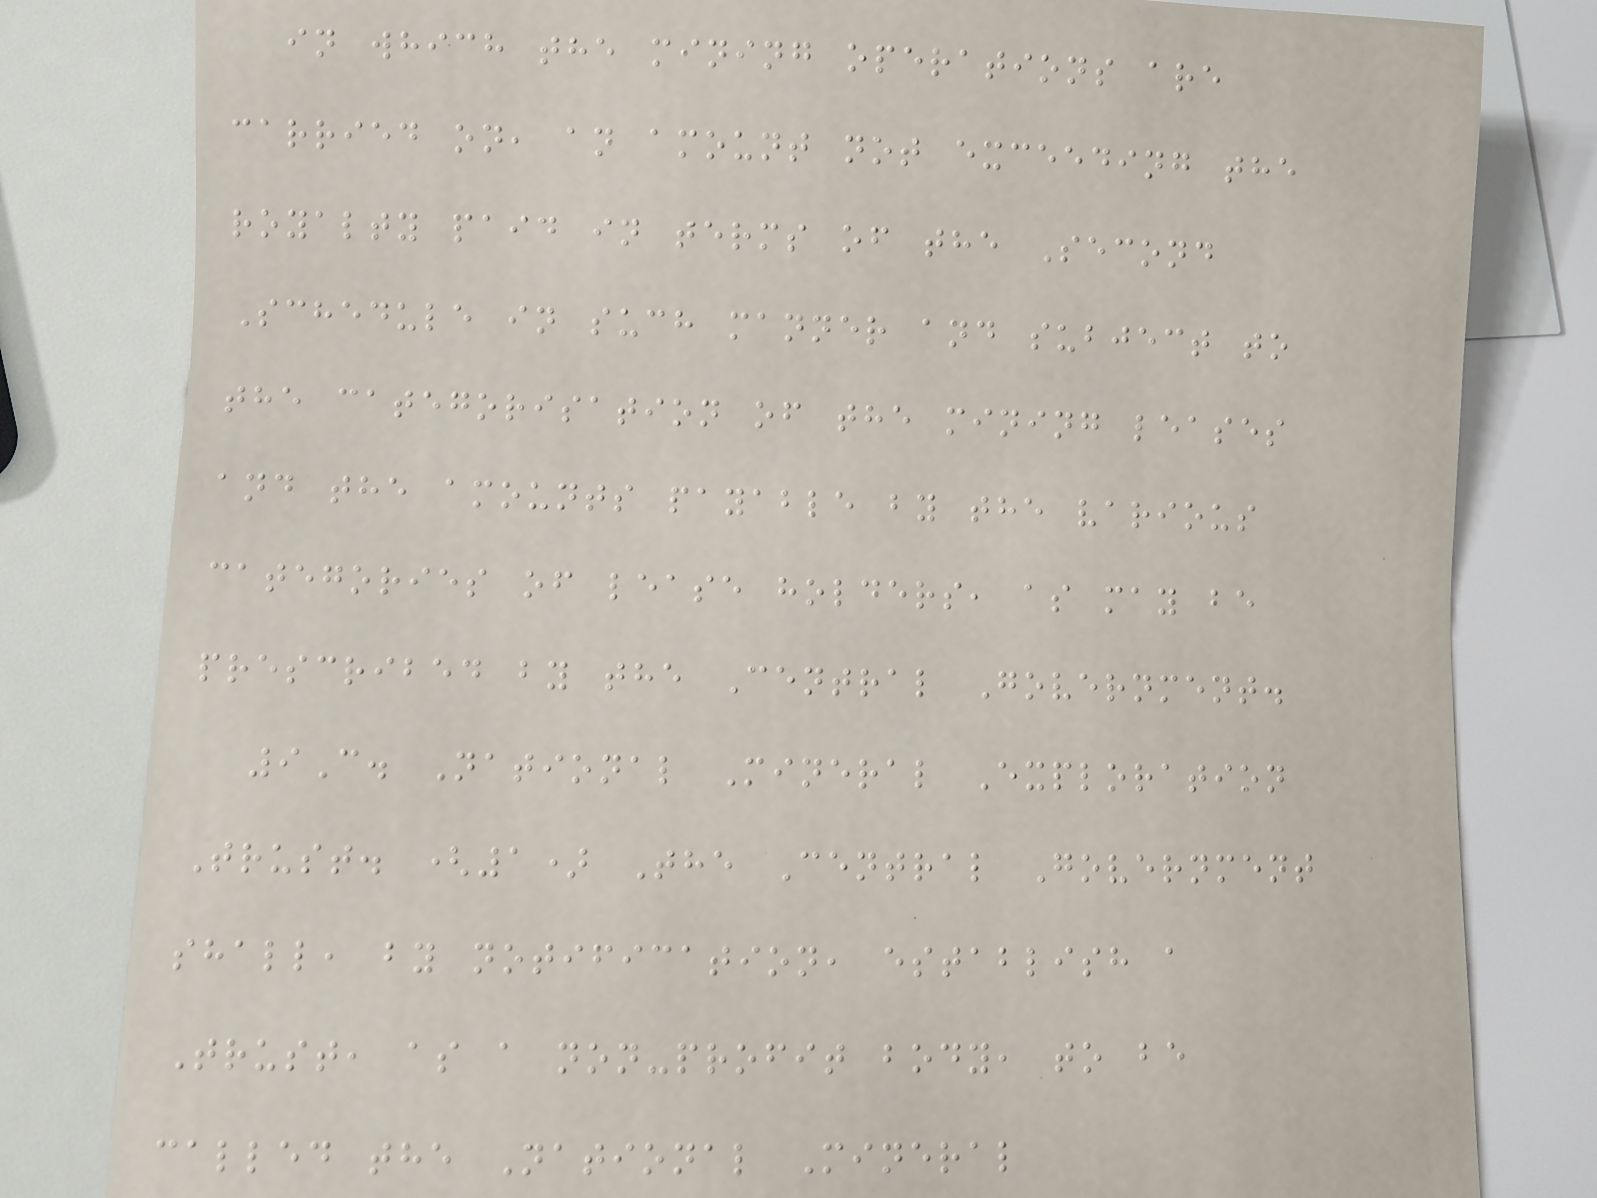in which the mining operations are
carried on, an amount not exceeding the
royalty paid in terms of the Second
Schedule in such manner and subject to
the categorisation of the mining leases
and the amounts payable by the various
categories of lease holders, as may be
prescribed by the Central Government.
9C. National Mineral Exploration
Trust. (1) The Central Government
shall, by notification, establish a
Trust, as a non-profit body, to be
called the National Mineral
